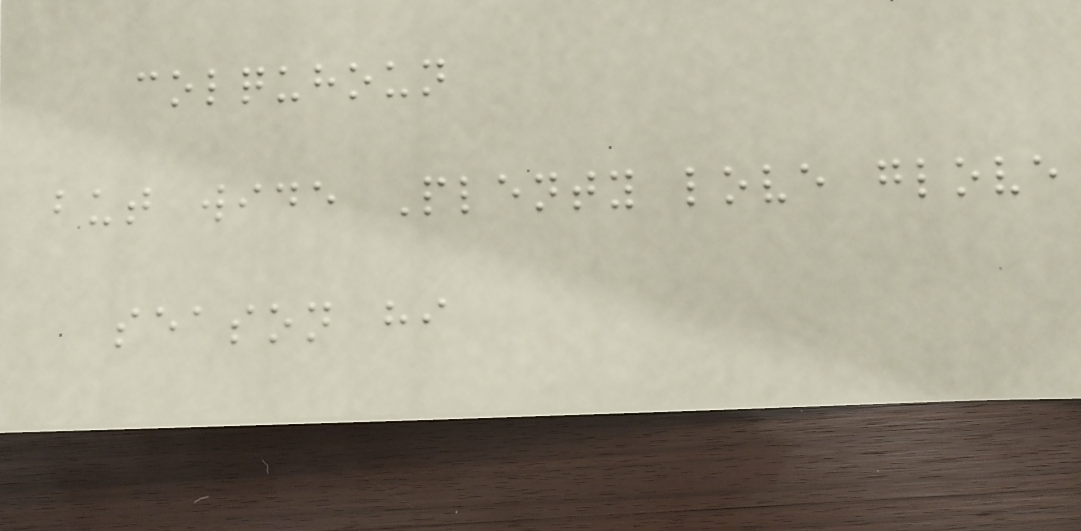colquhoun
but wide Plenty love glove
season hi
